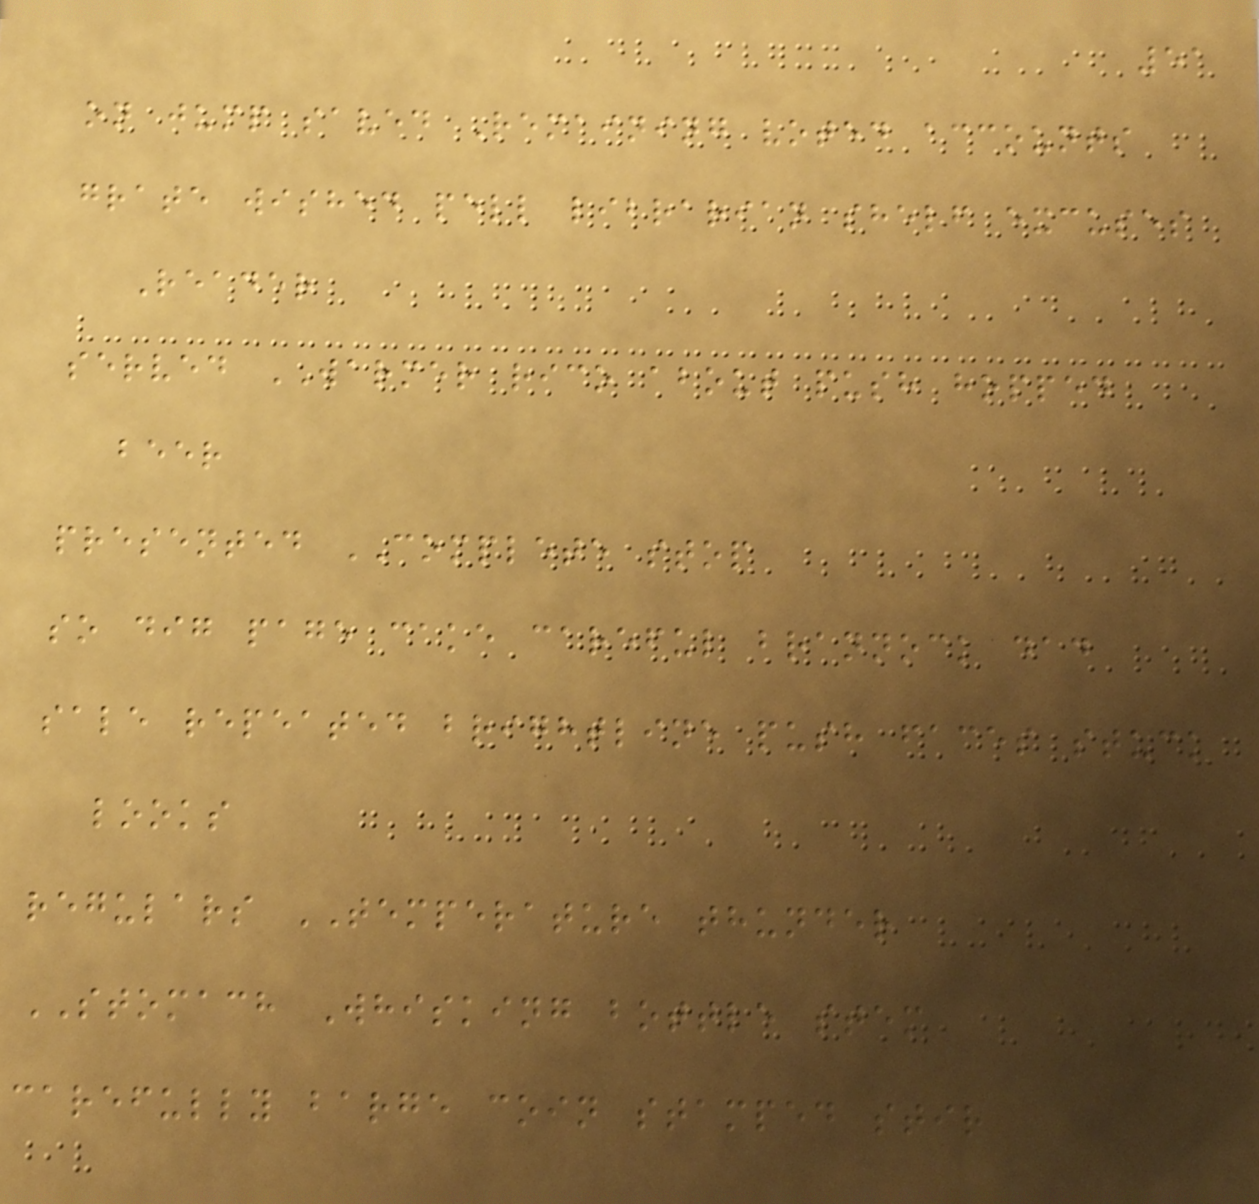51
on jump saved Remaining voted accounts
grate wished pell librarian shelf excuses
Reader
served WARMER rico about push hopped
beer
presented COMPLETE stop
so dig page cake careful brannock dad
sale repeated brightline push faces stuck
looks
regulars TEMPERATURE thunder
STOMACH Whisking bottle stem
carefully barge coin stamped stir
